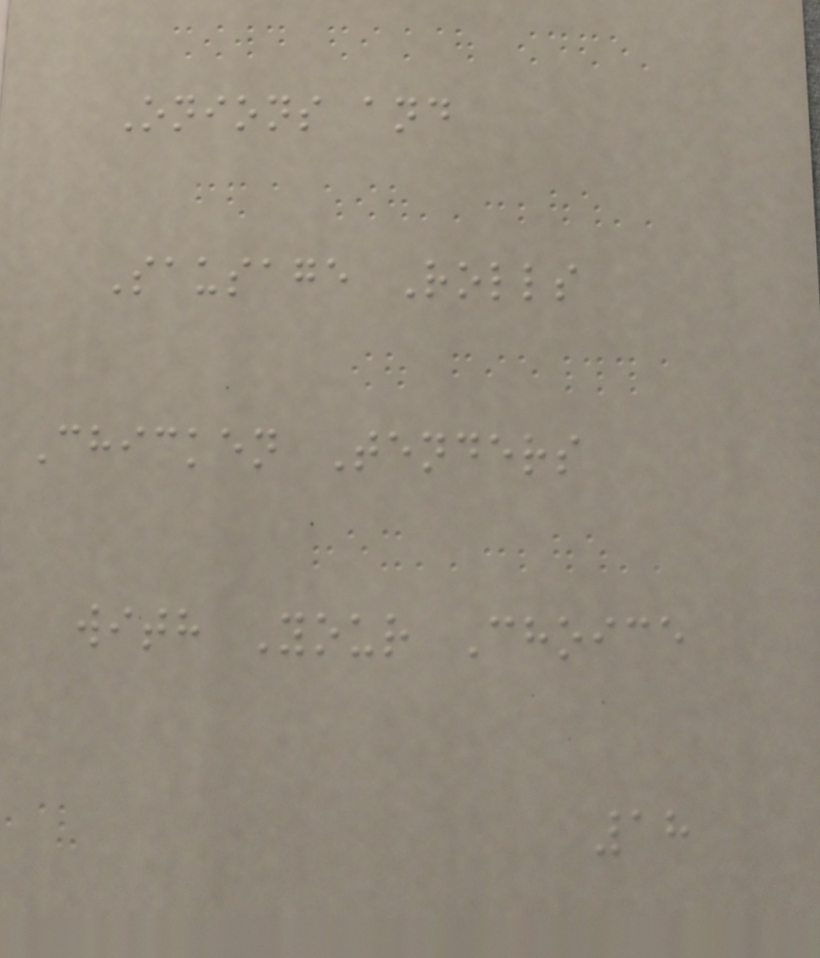Onions and
Sausage Rolls
Chicken Tenders
with Your Choice
18
